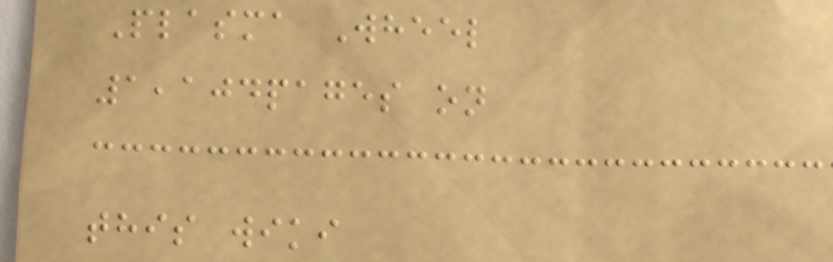Plasma Wheel
1,104pages on
this wiki
